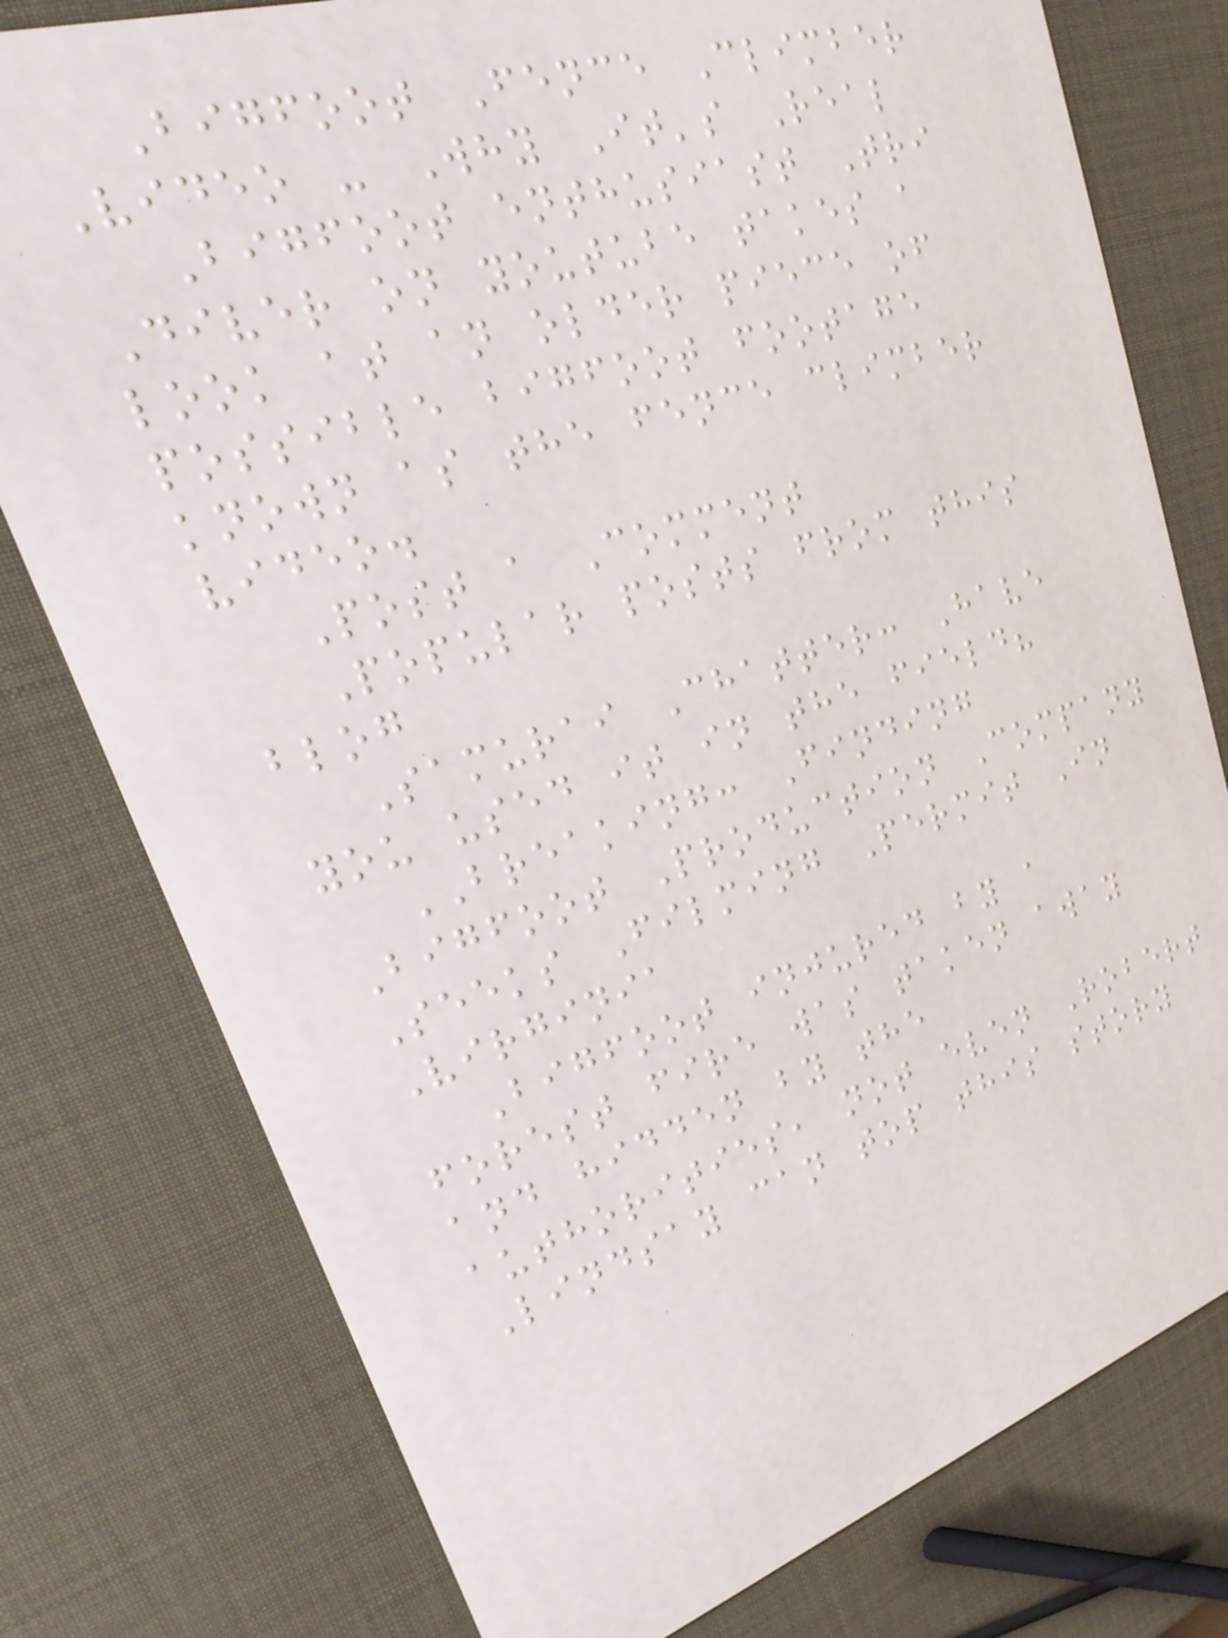Bigfoot Fence Climber
Video - Why It's Real
Bigfoot enthusiast Tri
Diver on youtube takes a
look at an older piece of
possible bigfoot footage
known as the fence climber
video.
Post a Comment
Popular posts from this
blog
Samurai Chatter: Have
you used it in the field?
BREAKING: Finding
Bigfoot Production Company
Seeks Filming Permit In
Virginia
Bigfoot injured by a
forest fire was taken away
and hidden by the
authorities, not even Robert
Lindsay can top this story
